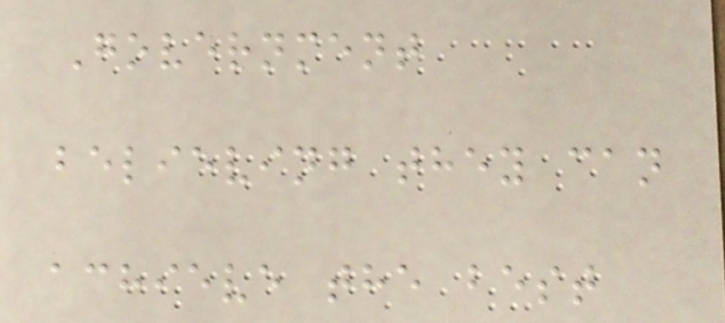Government
believing they can
achieve the best
